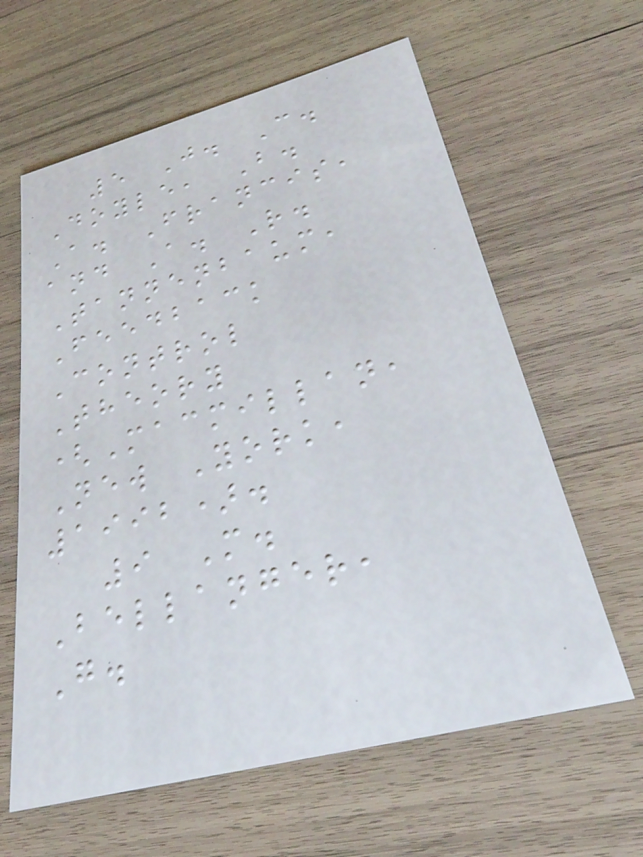5 J. C.
Doyle, B.
A. Francis,
and A. R.
Tannenbaum,
Feedback
Control
Theory
(Macmillan,
New York,
1992).
9 M.
Bellanger,
G.
